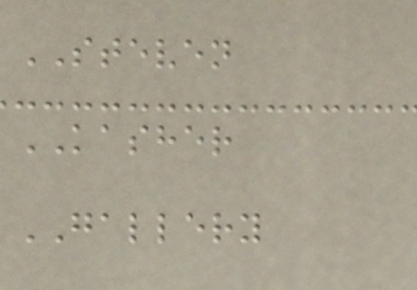STEVEN
KASHER
GALLERY
